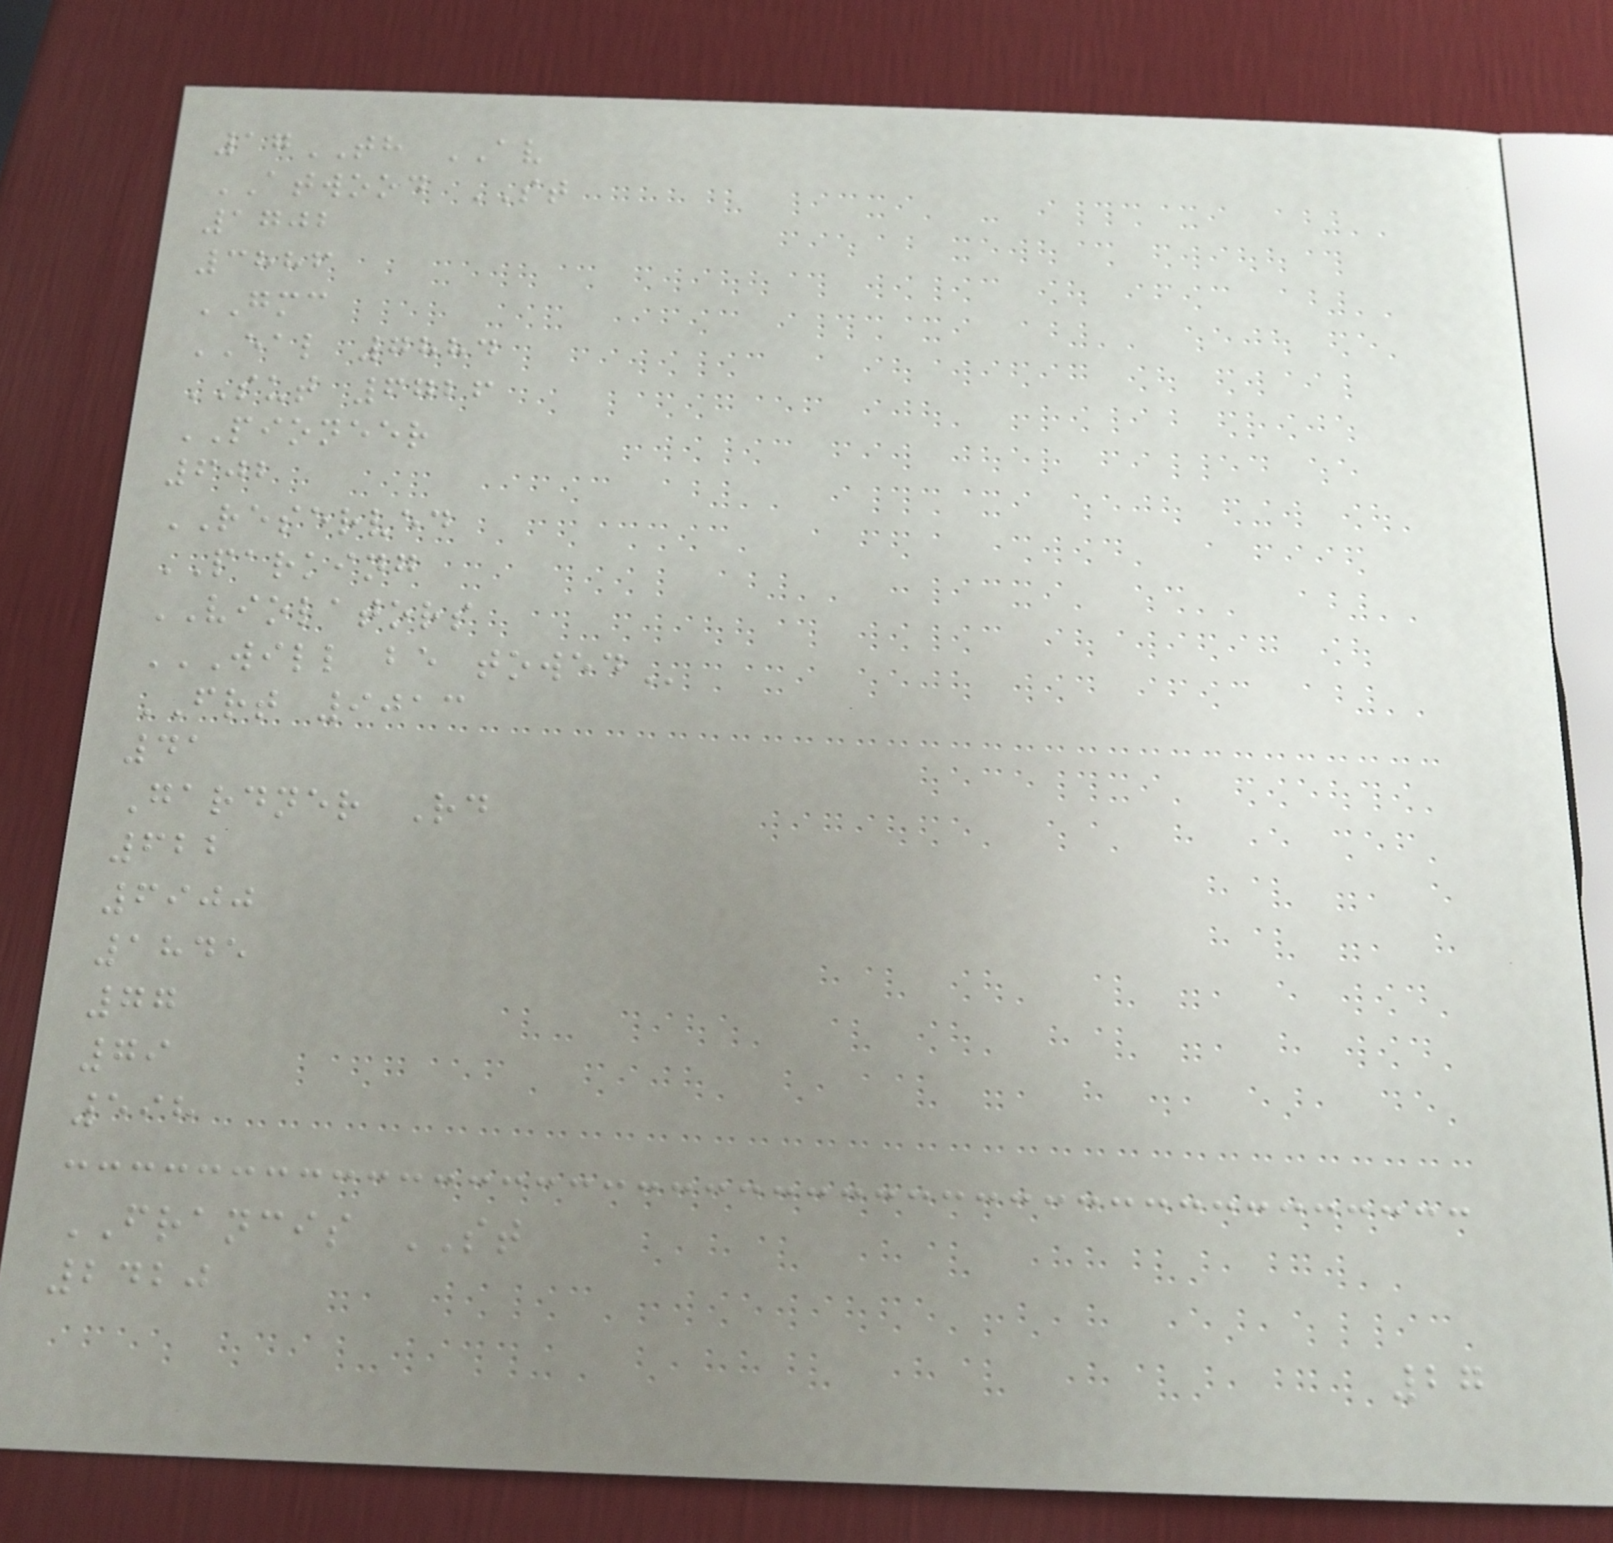17TH AV
ATWOOD ST
1702
3886
GMC
EAL 7884
SUT 6726
PIONEER
602
RESERVED
PARKING
VIOLATORS
WILL BE TOWED
FRT 9013
41
Gardner Rd
622
6900
1845
77
79
598
FRANCIS ST
2420
27
